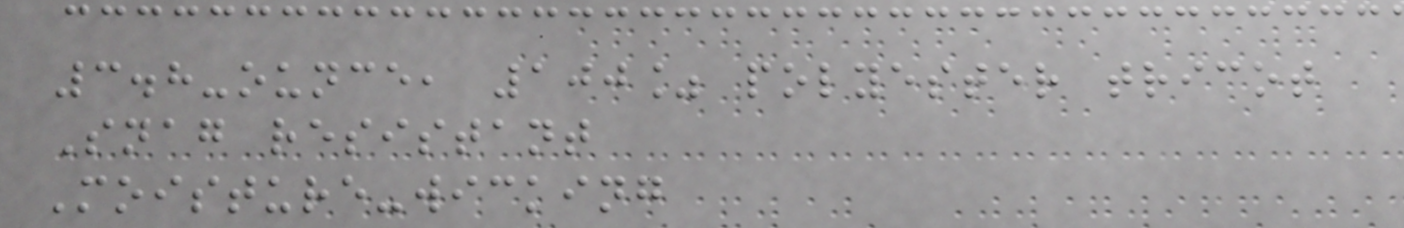3.8-ounce, 100% polyester tricot
Snag resistant
Moisture-wicking
